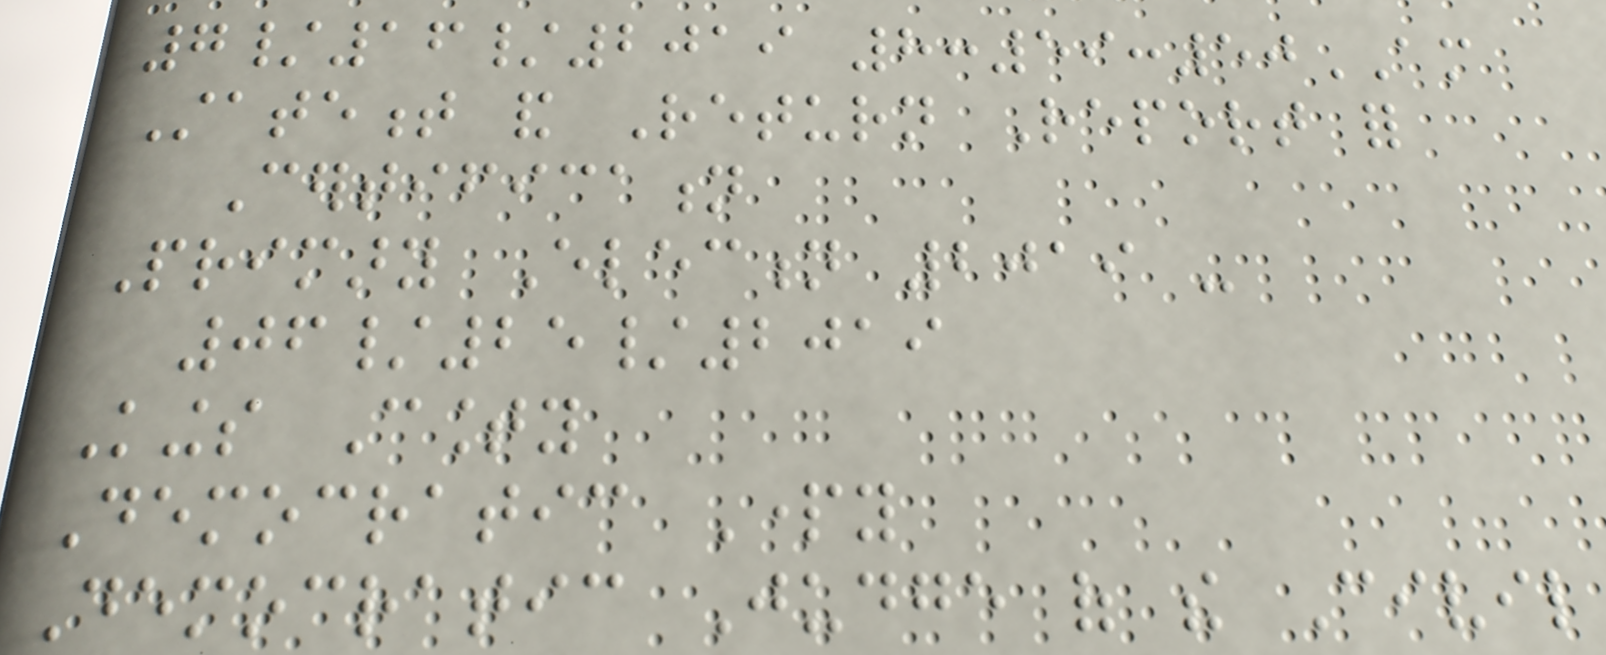7/16/2019 8:59:50AM
Statement and Return Report for
Certification
Primary Election 2019 -
06/25/2019
Kings County
Democratic Party
Democratic Judge of the Civil
